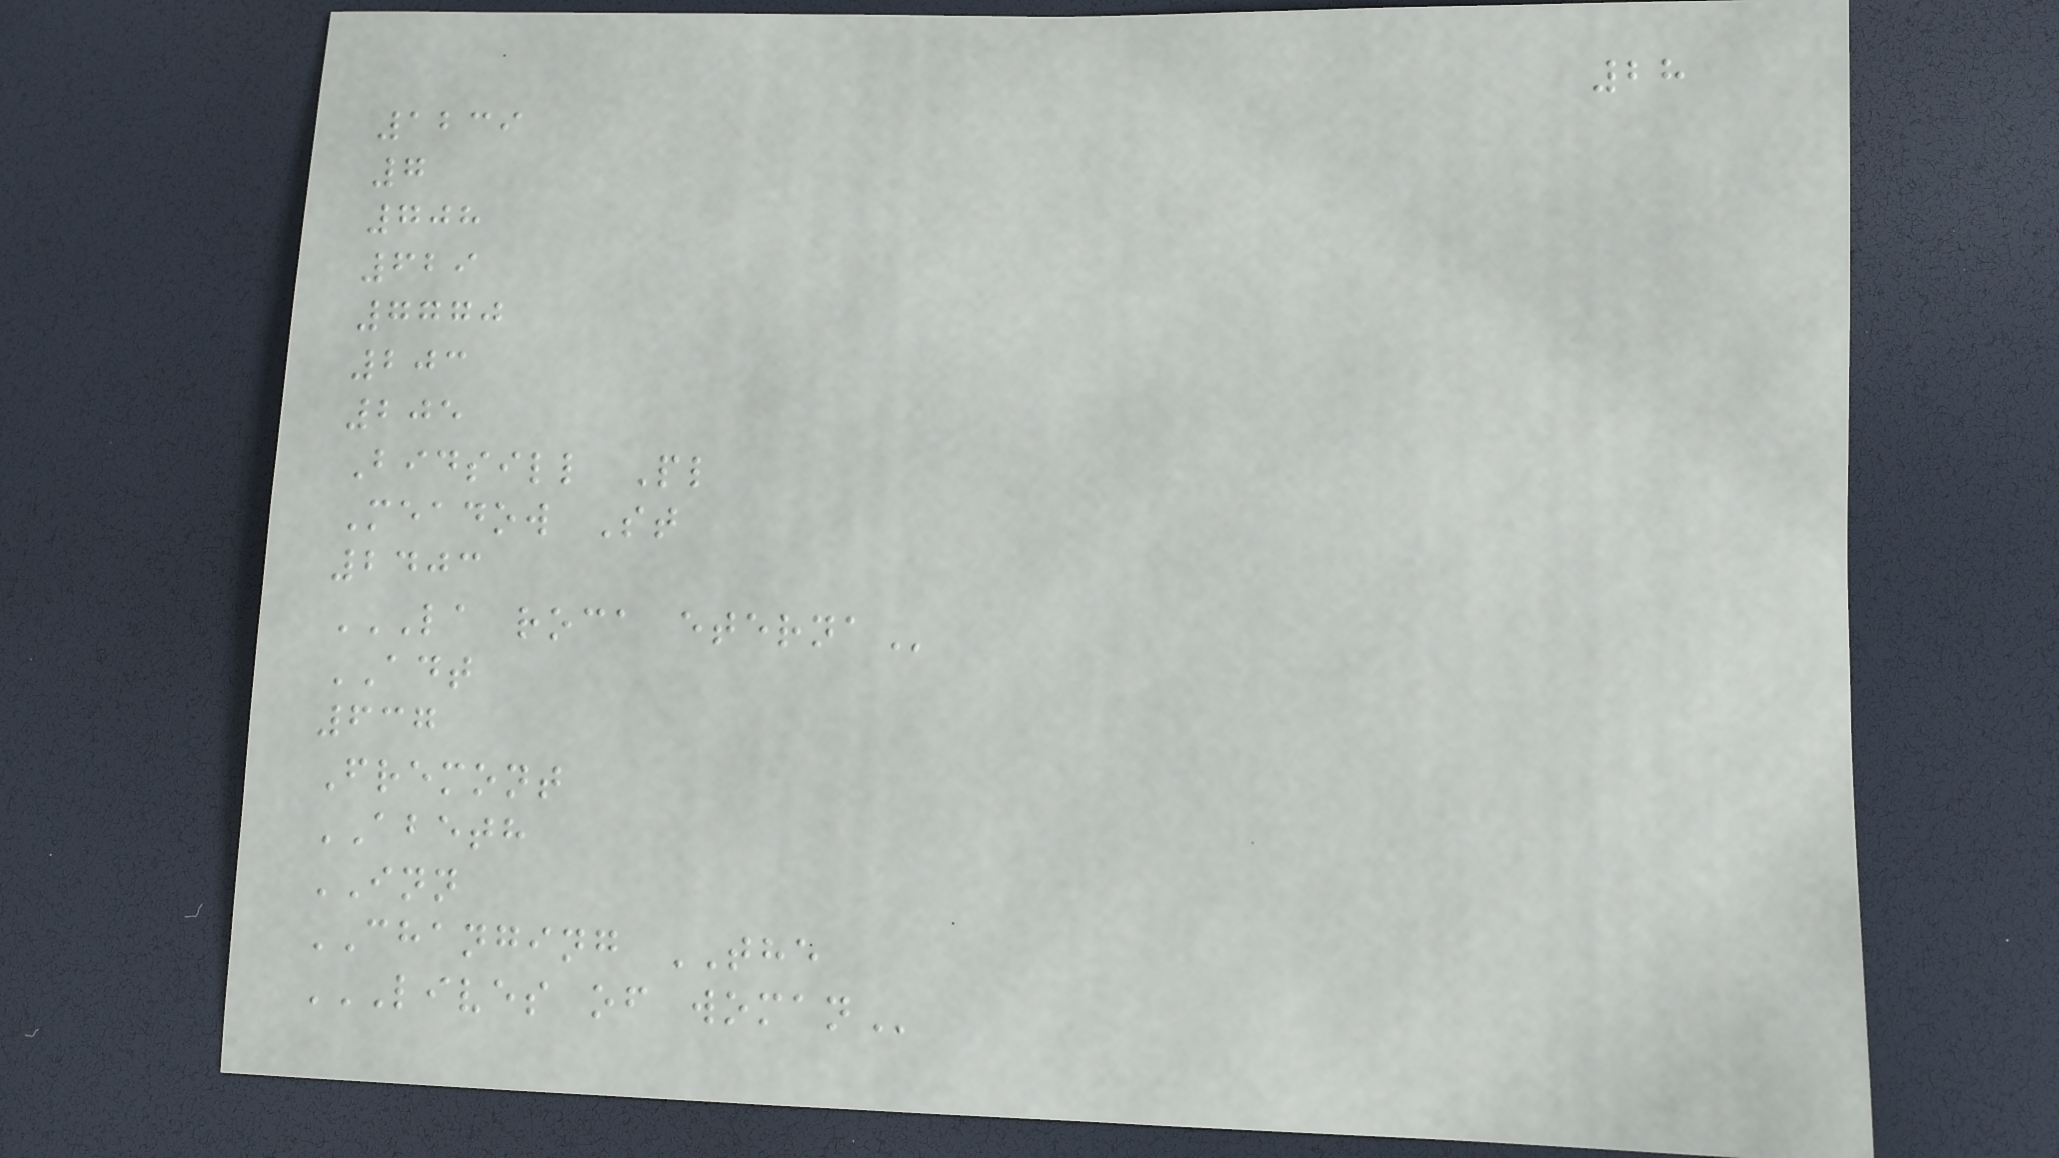28
1239
7
708
629
7770
203
205
Bidsill Pl
Meadow St
2403
LA ROCA ETERNA
ADT
637
Fremont
ABETH
INN
CHANGING THE
LIVES OF WOMAN
